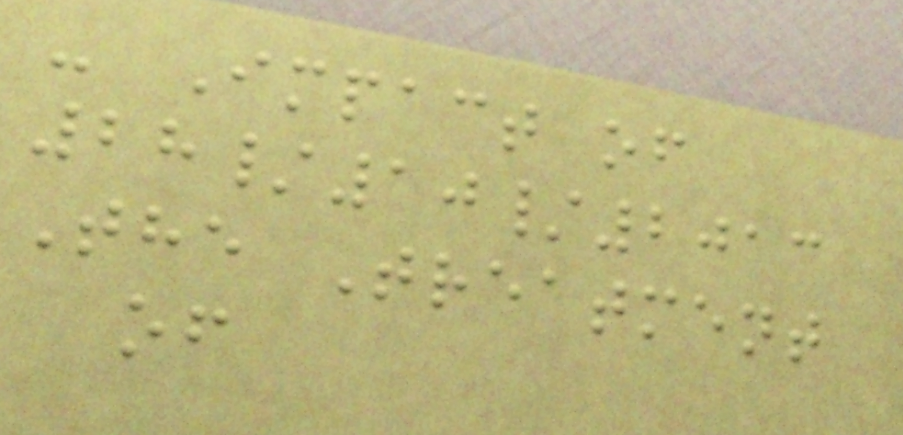- Impact of
28/10/2013
The Treatment
of
